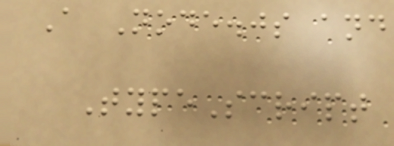A Node.js and
TypeScript
